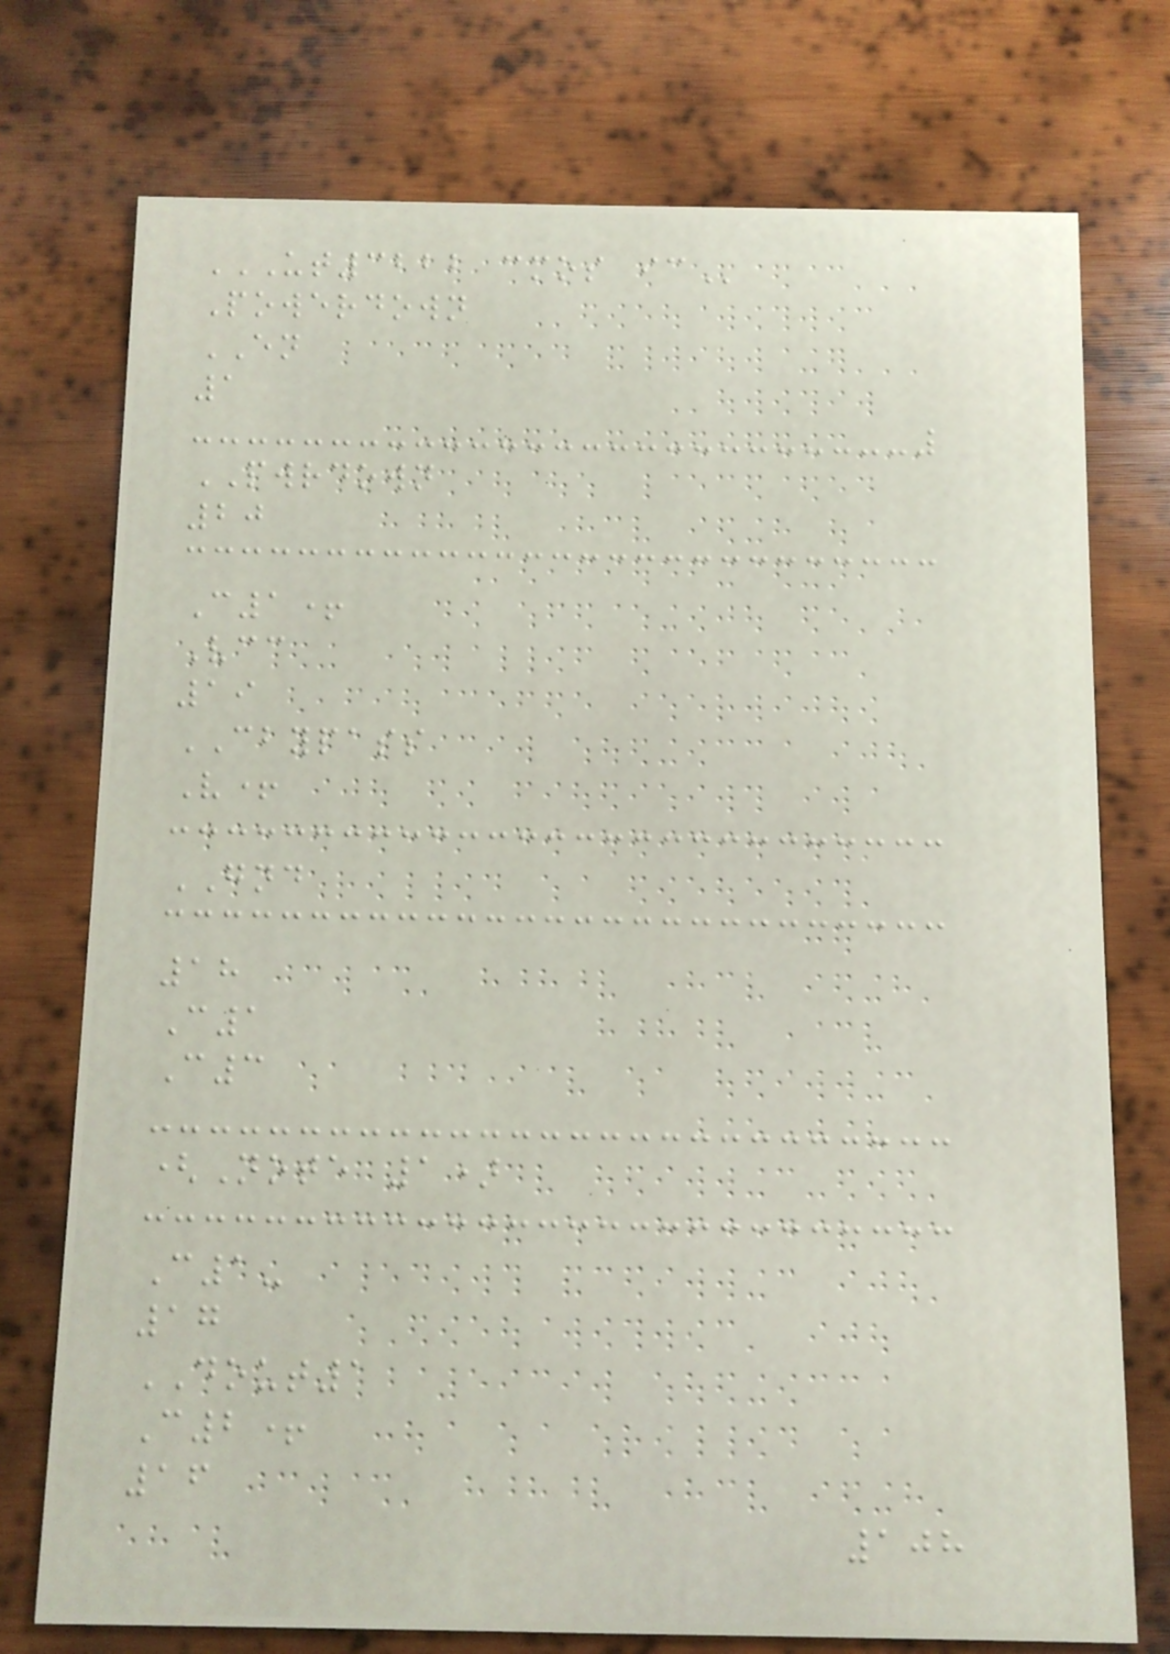UT3222 CMOS IC
Powerdown
EN
1
PWRDOWN
20
C1+
Vcc
19
CBYPASS
V+
GND
18
C1
C3
(Note 1)
C1-
17
DOUT1
C2+
16
108
